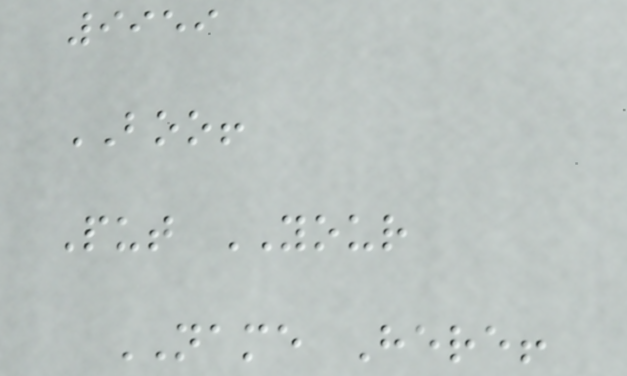9959
BOO!
Put YOUR
NAME Here!
